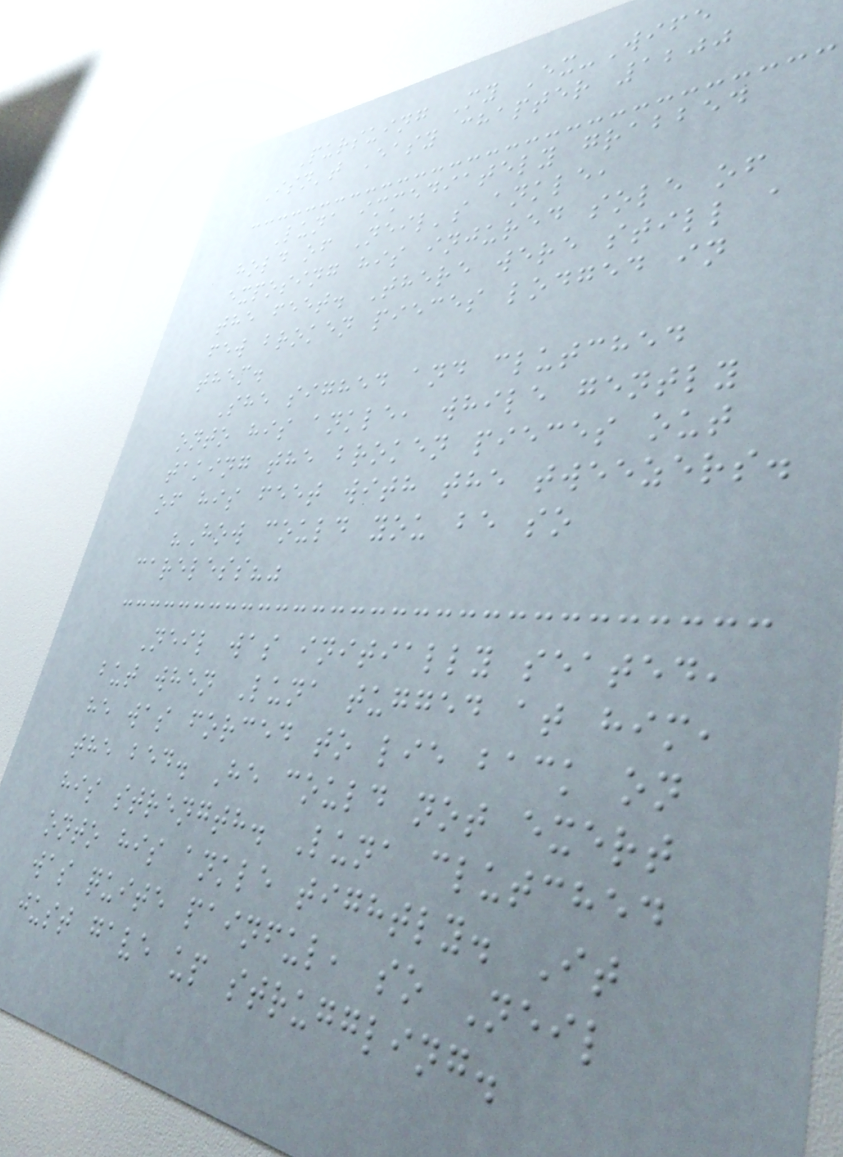Pursuing My Ex-Wife
Isn't Easy chapter 1200
Luna immediately grabbed
hold of Neil's ankle,
exposing his injured sole of
the feet. There were still a
few broken pieces lodged in
them.
She sighed and clutched
onto his ankle, while gently
taking the broken pieces out
of his feet with the tweezers.
"How could you be so
careless?"
Neil was initially seated,
but when Luna tugged at him,
he was forced to lie back on
the bed. He could not exert
his strength. Luna clutched
onto his ankle tightly. It
was quite painful, so Neil
just gave up struggling.
